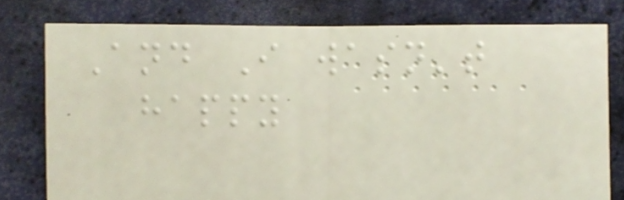And I wasn't
happy
